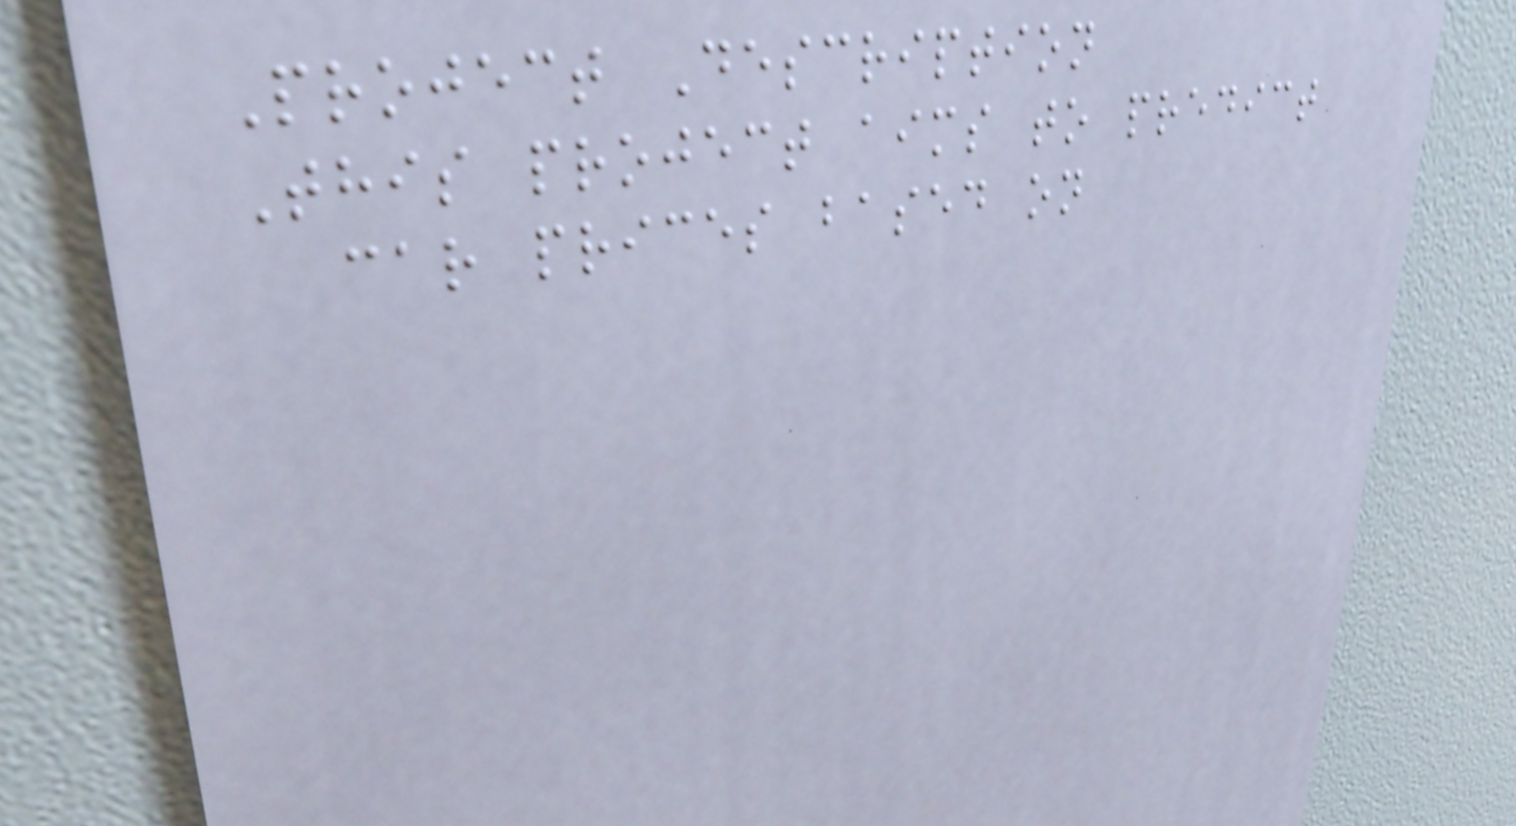Project Description
This project aims to predict
car prices based on
